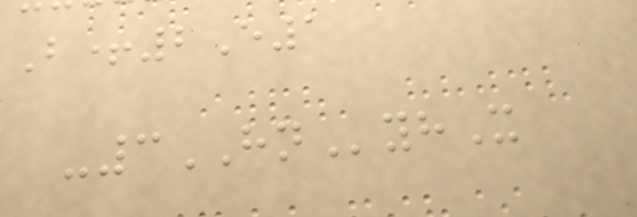B+2E1
-3HNyhX
